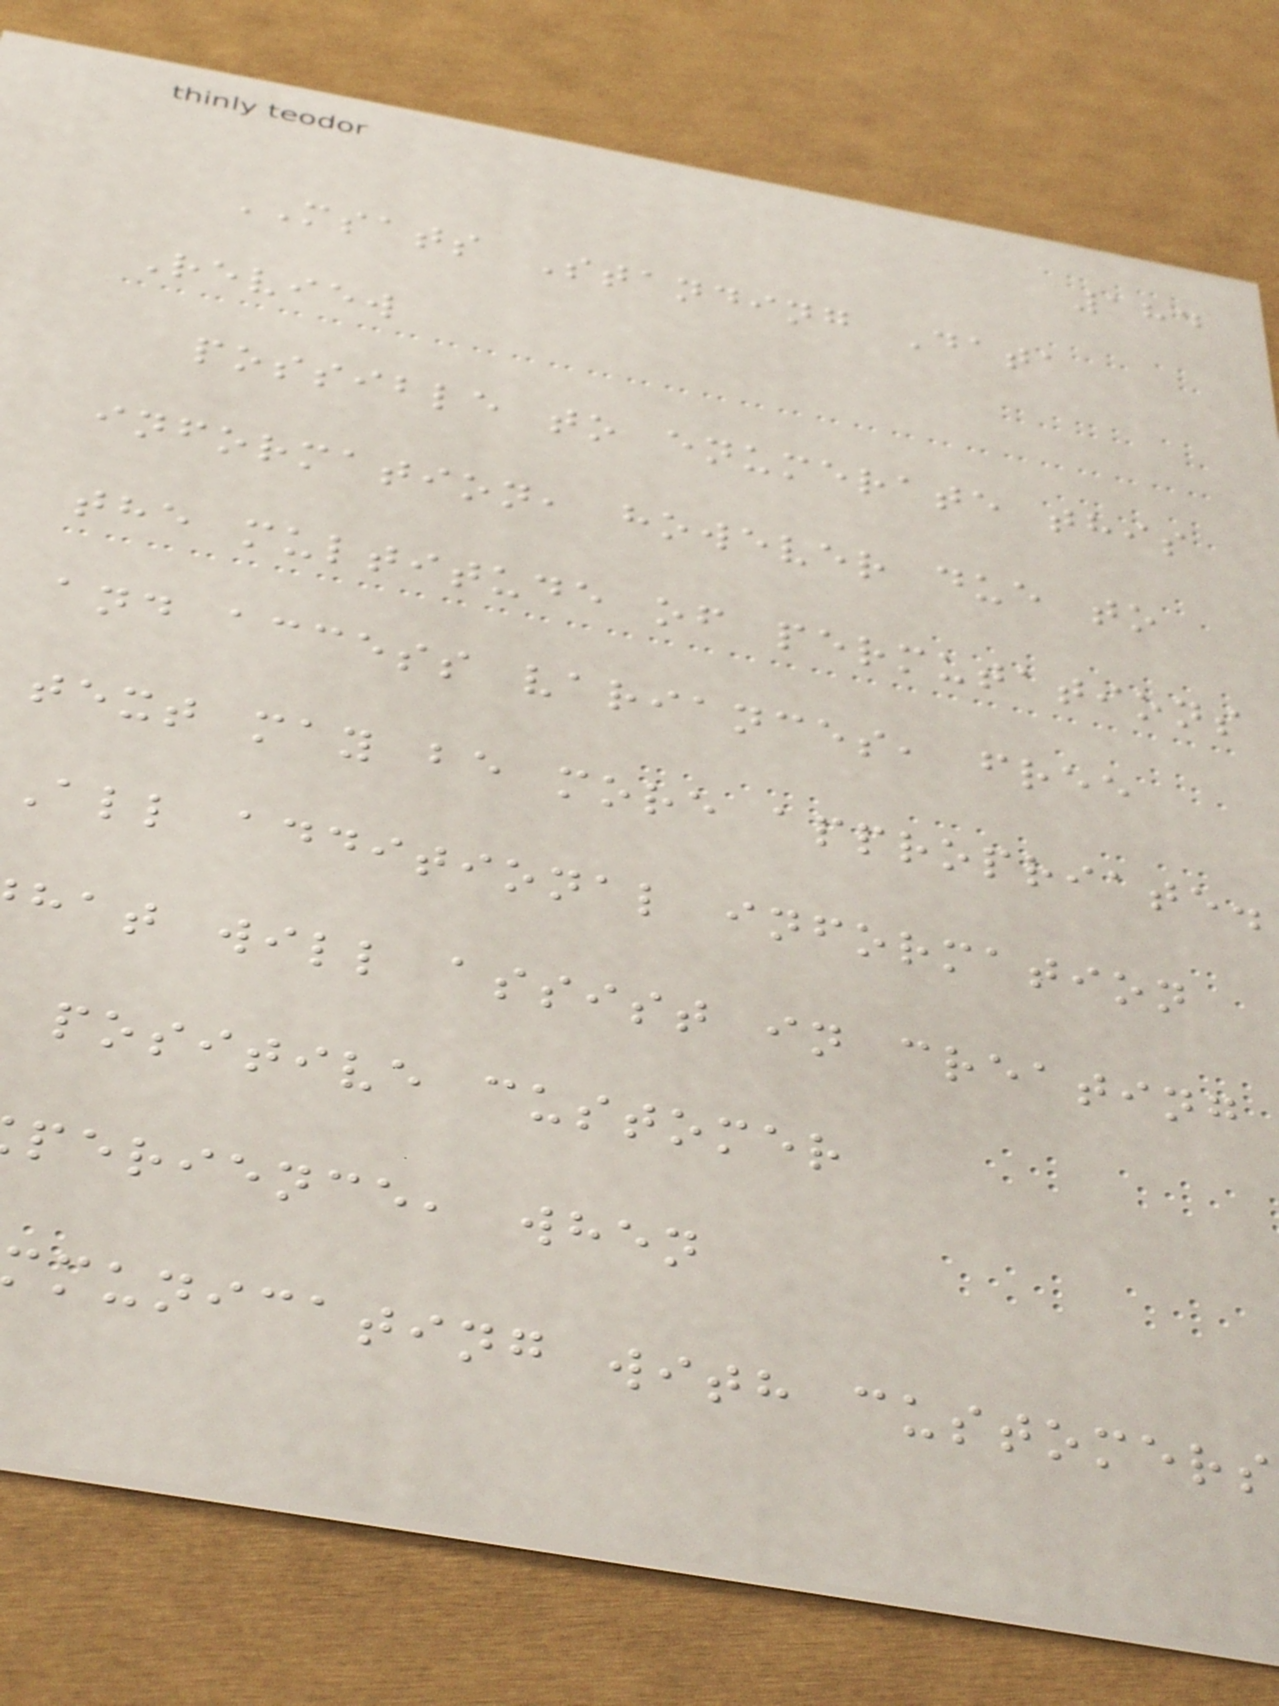184
MSATS Standing Data
Review
possible to enumerate this
information, however due to
the multitude of permutations
and access variances, free
text may be more appropriate.
All additional information
hat will assist in creating
positive customer
perience, when
municating with customers
